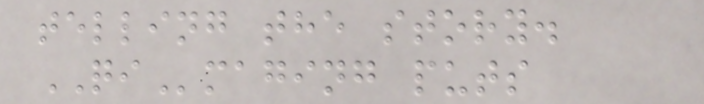telling the story.
QImaging puts
